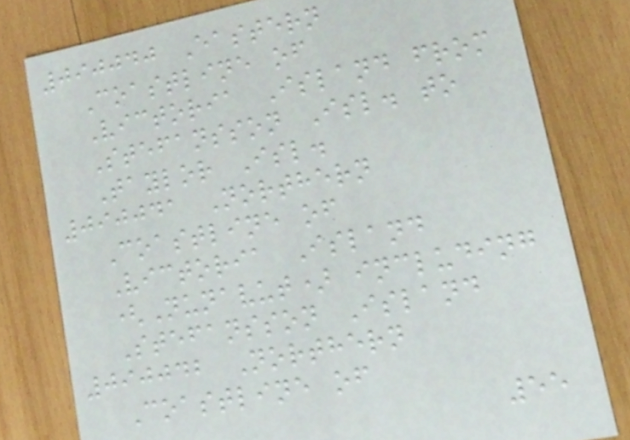090040 Eastern
Coastline of
Victoria Island from
Stefansson Isl. to
Taylor Isl.
090041 Northern
Coastline of
Victoria Island
(Nunavut) including
Stefansson Island
090042 Northern
Coastline of
55
